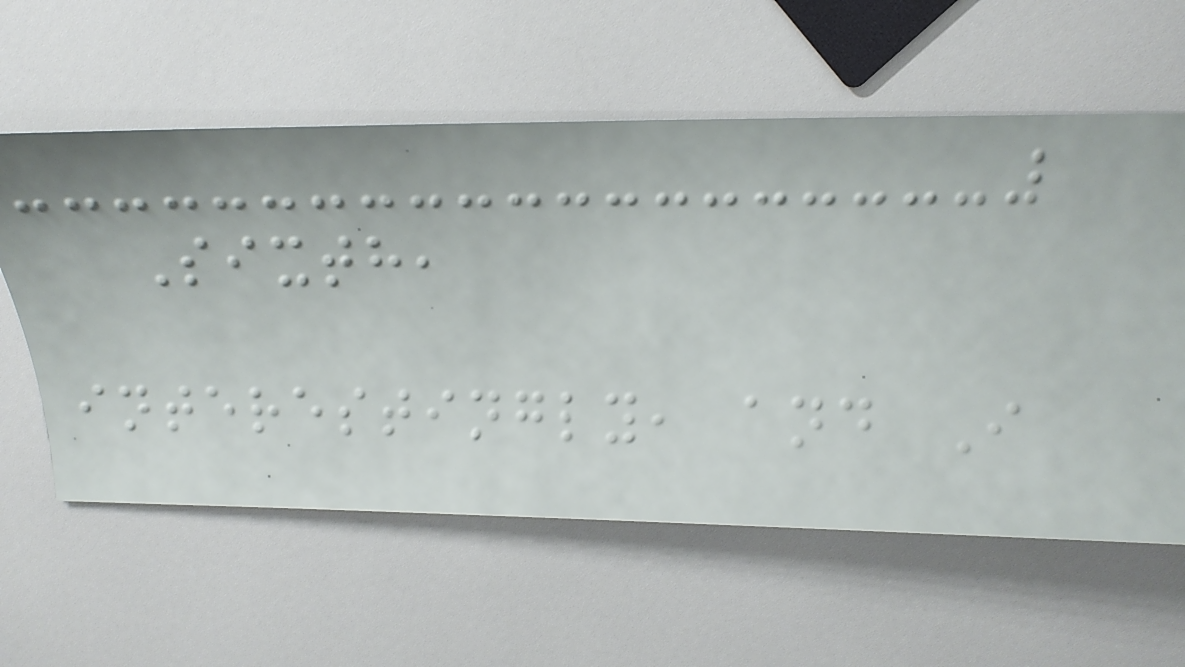Sixth,
interestingly, and I
